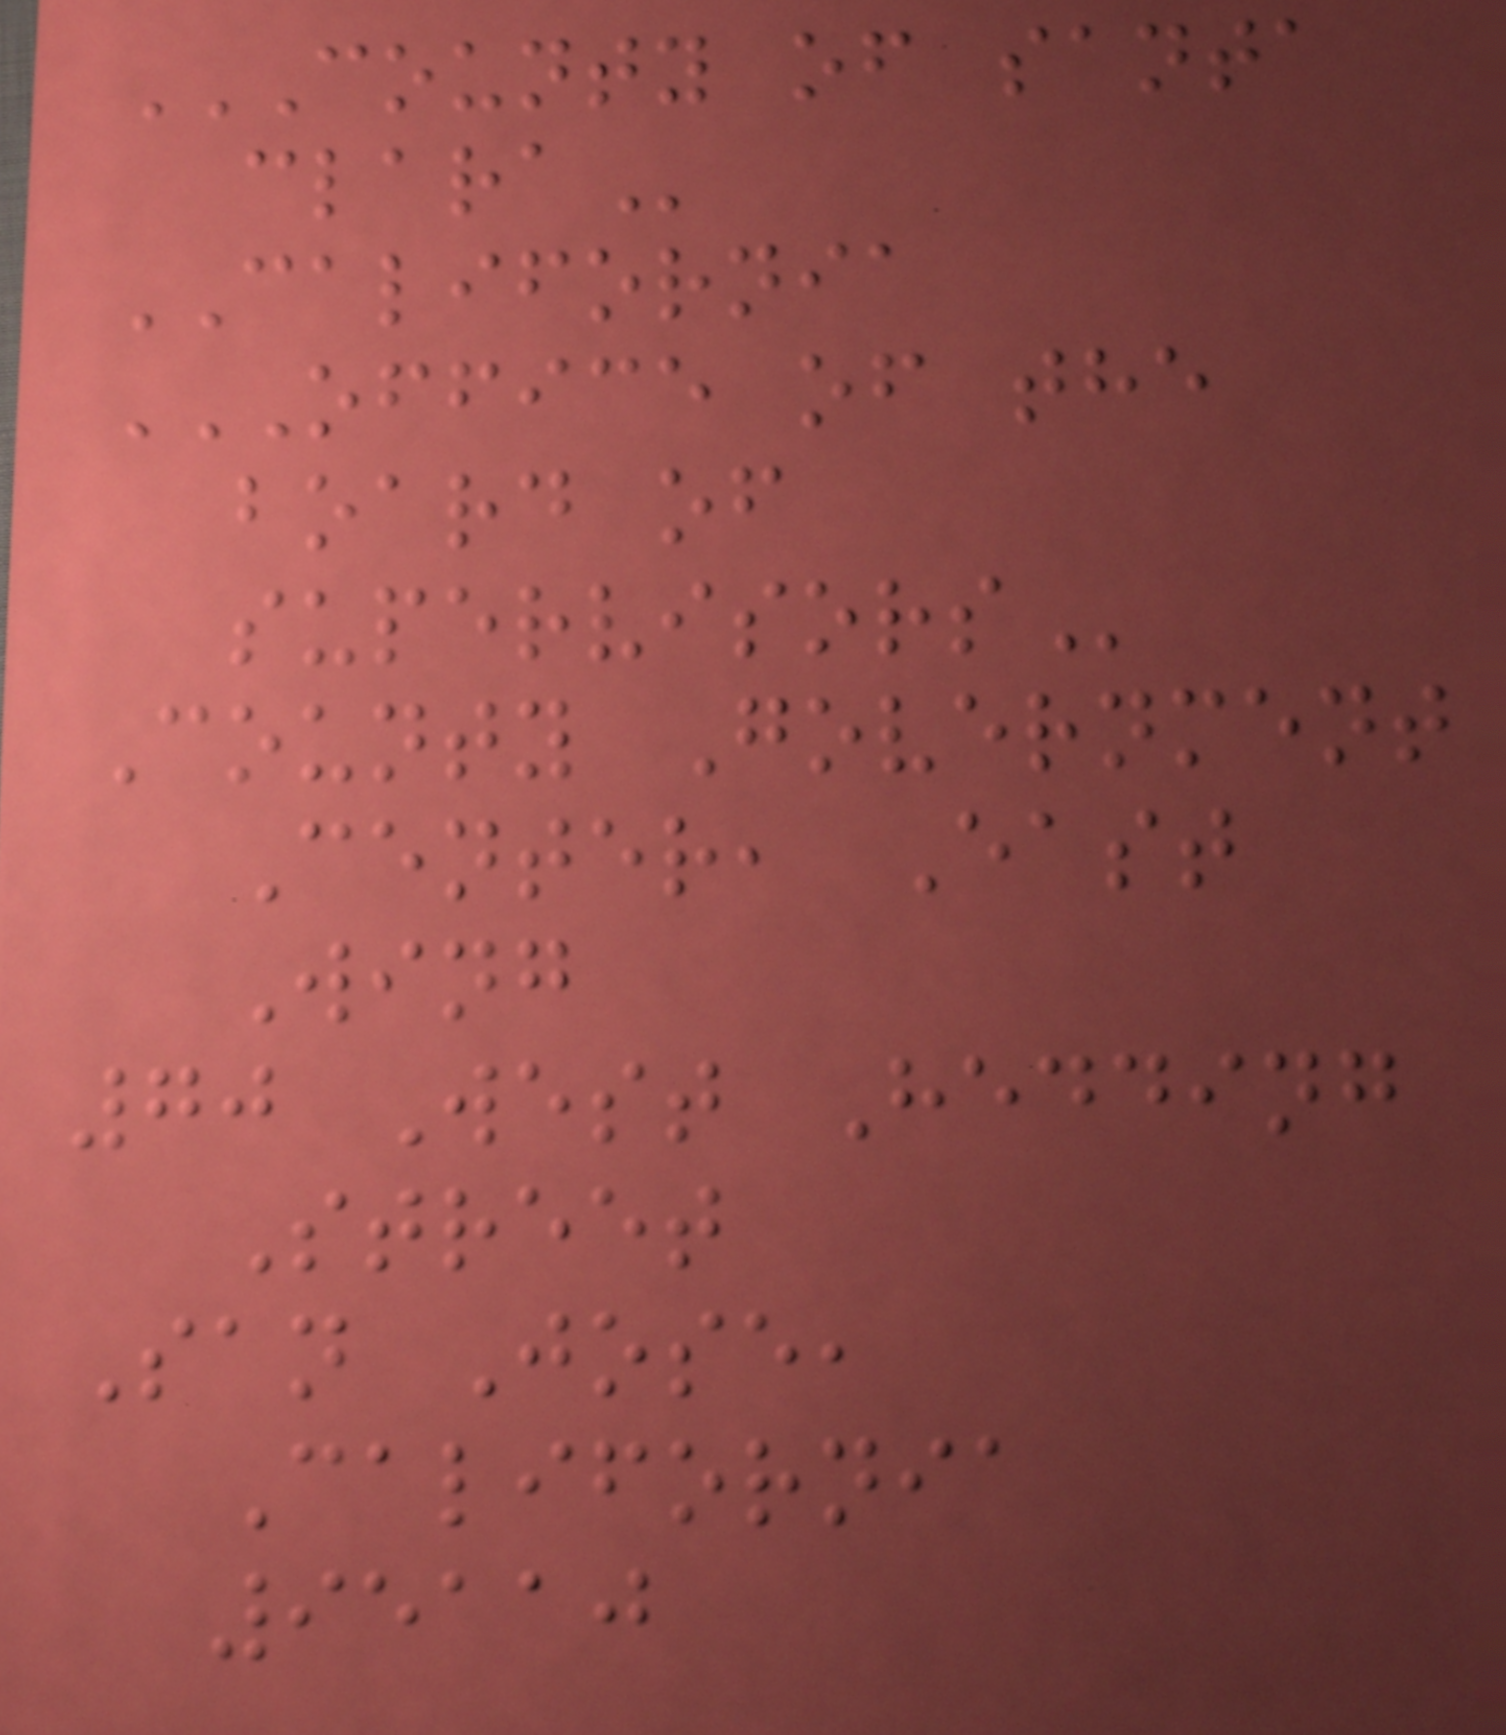COUNTY OF SANTA
CLARA
CALIFORNIA
OFFICE OF THE
BOARD OF
SUPERVISORS
County Government
Center, East
Wing
70 West Hedding
Street
San Jose,
California
95110
